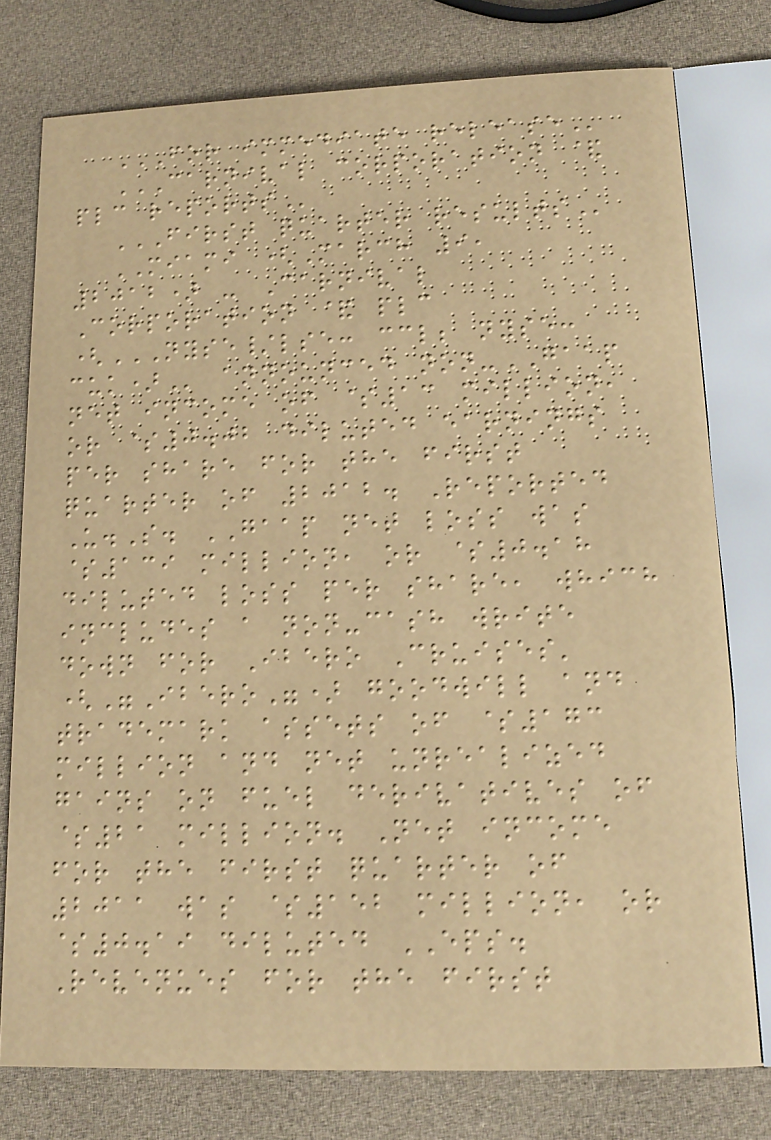FOR IMMEDIATE RELEASE
CARNIVAL CORPORATION &
PLC REPORTS
FIRST QUARTER RESULTS
MIAMI (March 9,
2012) - Carnival
Corporation & plc
(NYSE/LSE: CCL; NYSE:
CUK) announced non-GAAP
net income of $13 million,
or $0.02 diluted earnings
per share for the first
quarter of 2012. Reported
U.S. GAAP net loss was
$139 million, or $0.18
diluted loss per share, which
includes a non-cash write
down for Ibero Cruises'
("Ibero") goodwill and
trademark assets of $173
million and net unrealized
gains on fuel derivatives of
$21 million. Net income
for the first quarter of
2011 was $152 million, or
$0.19 diluted EPS.
Revenues for the first
